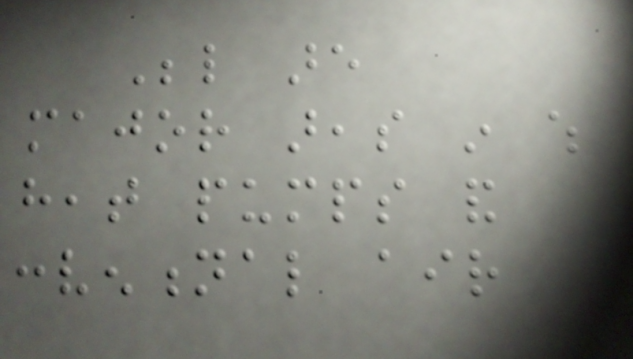Below are
major areas in which
heat pumps and
conventional air
